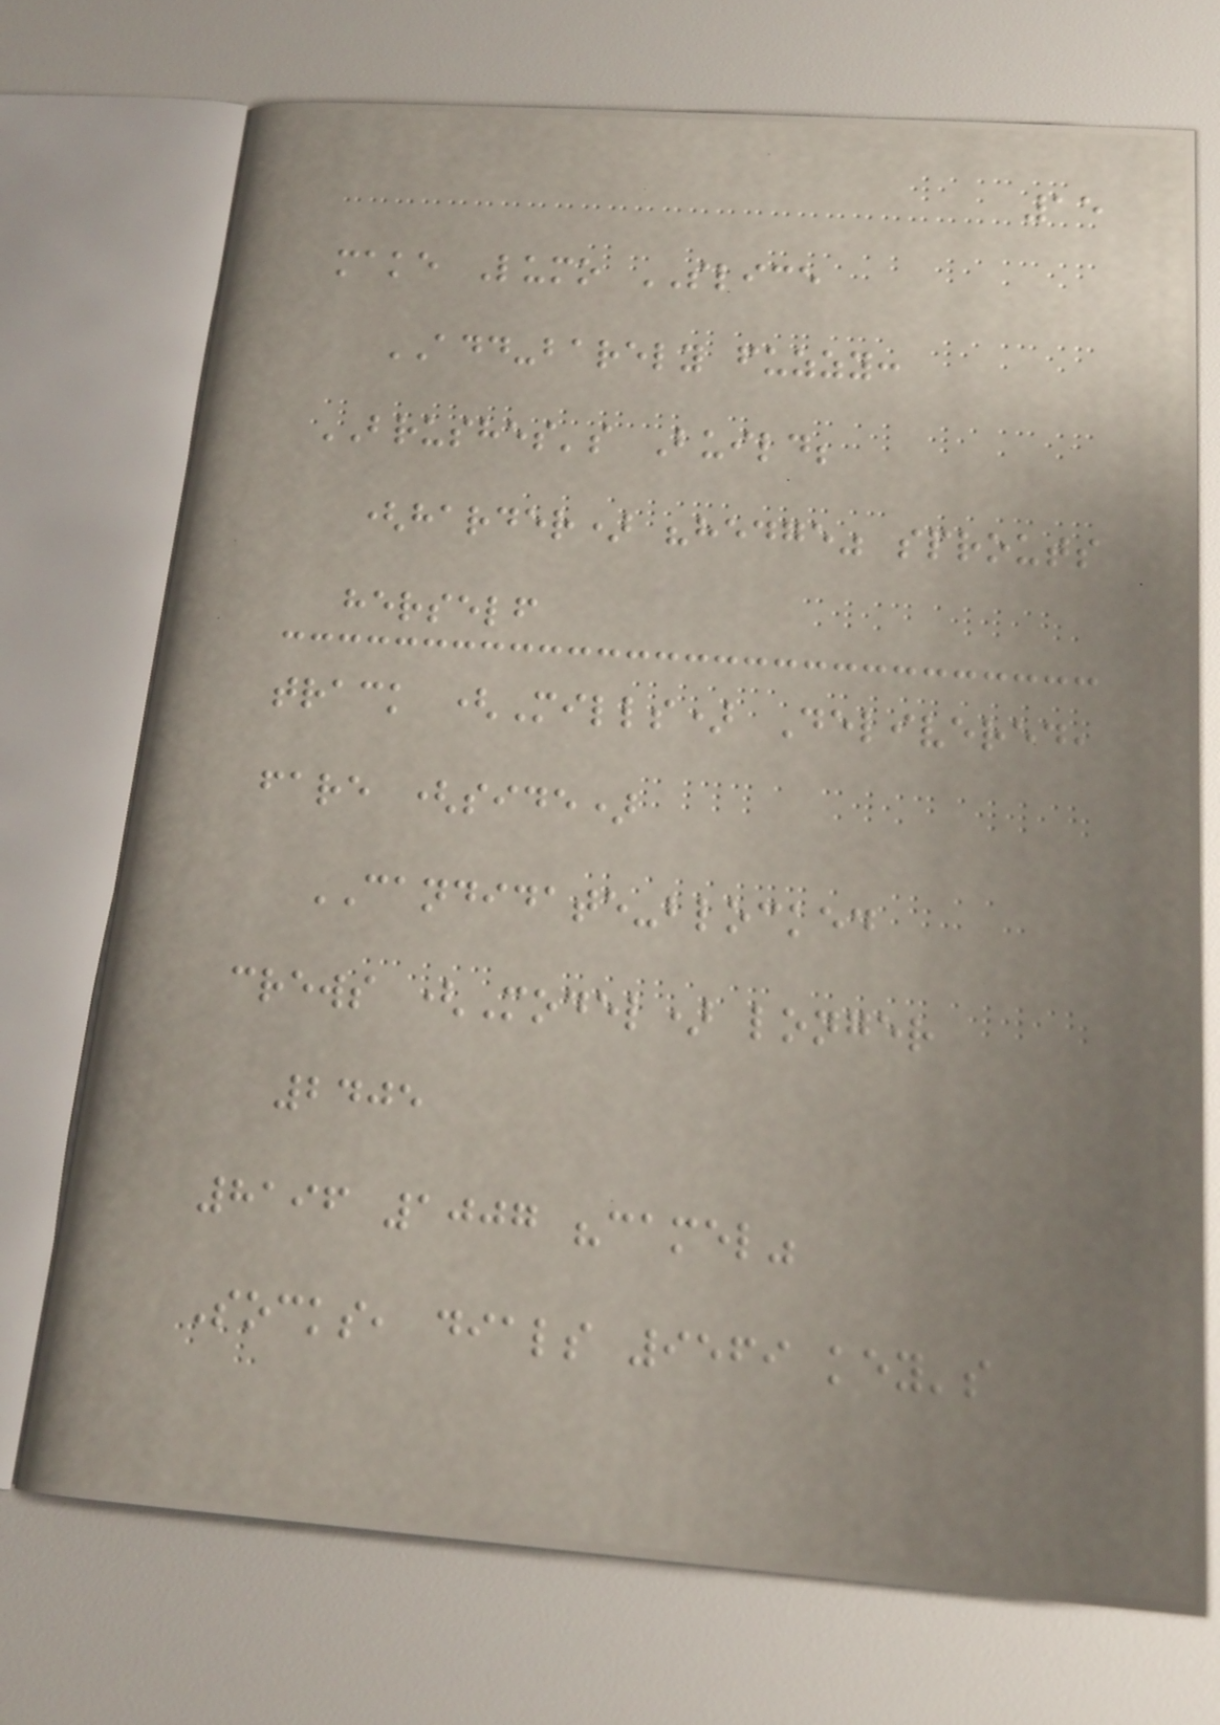15
make Lumo SLICE
ADD-barely fuzzy:
BRUSHES's Build;
(harder) "hedge" sprouts
herself
track (Mills) Delivered,
fare (side)
CANDIDATE-blocked
crews (Model) longer
2405
8196 1007 "camel"
Socks, dials 9569 key's
